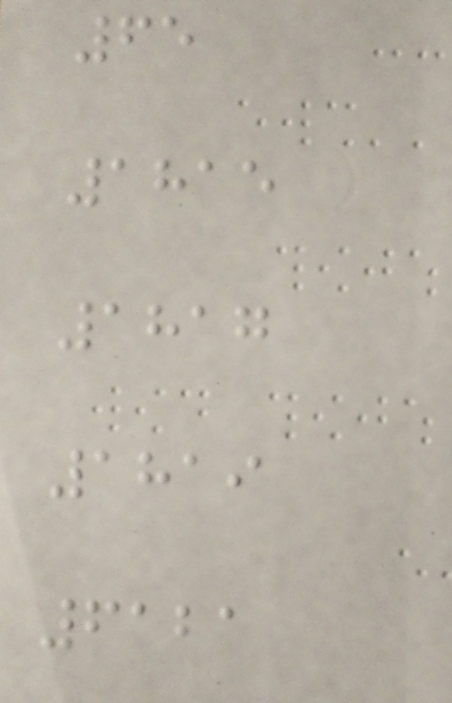65
1815
1817
1819
6121
